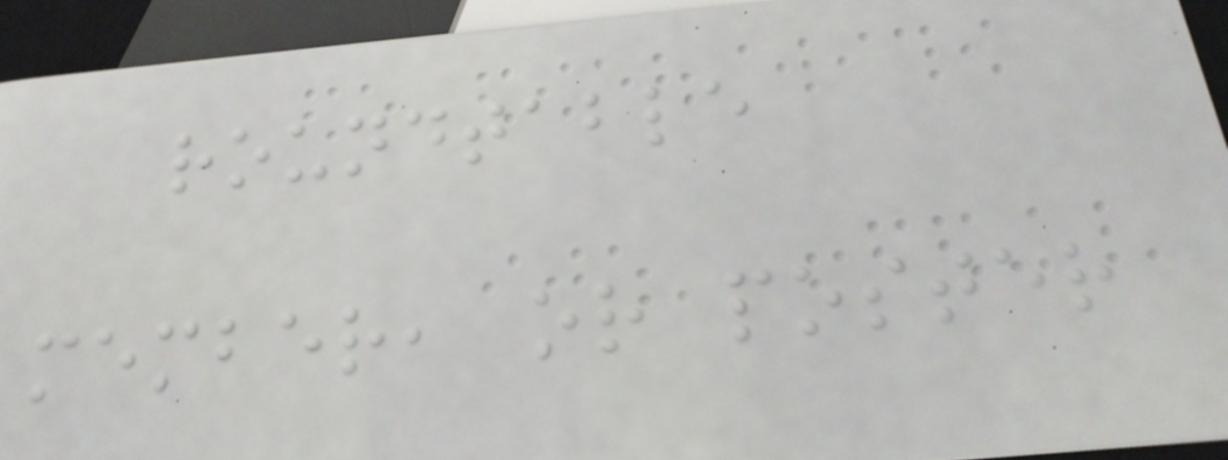roundtable
member, or poster
